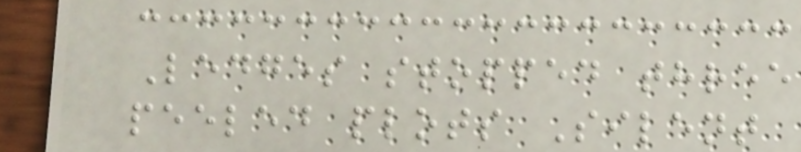Ledges stopped three
peeled plots Silent
